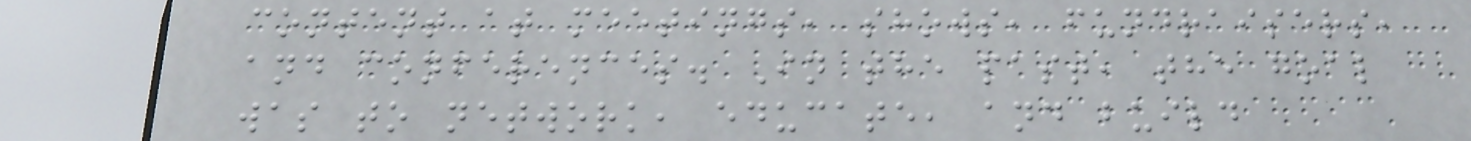content at meetings, shows, fundraisers,
and conferences. In the past, the goal
was to network, educate, and build
